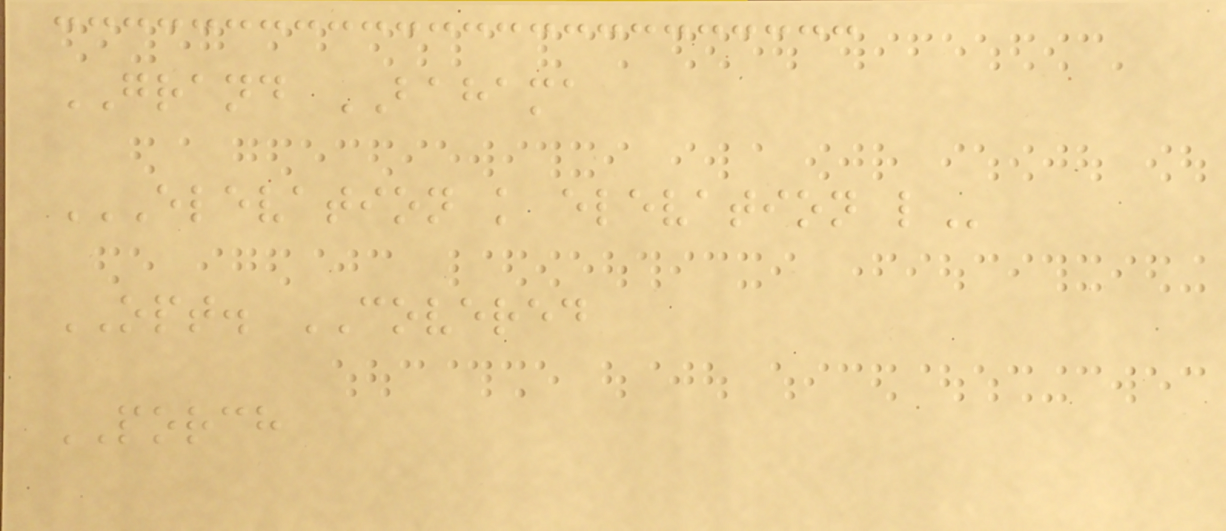GRAND BAHAMA
ELEVATION K ELEVATION L
OPT. COVERED
PORCH
